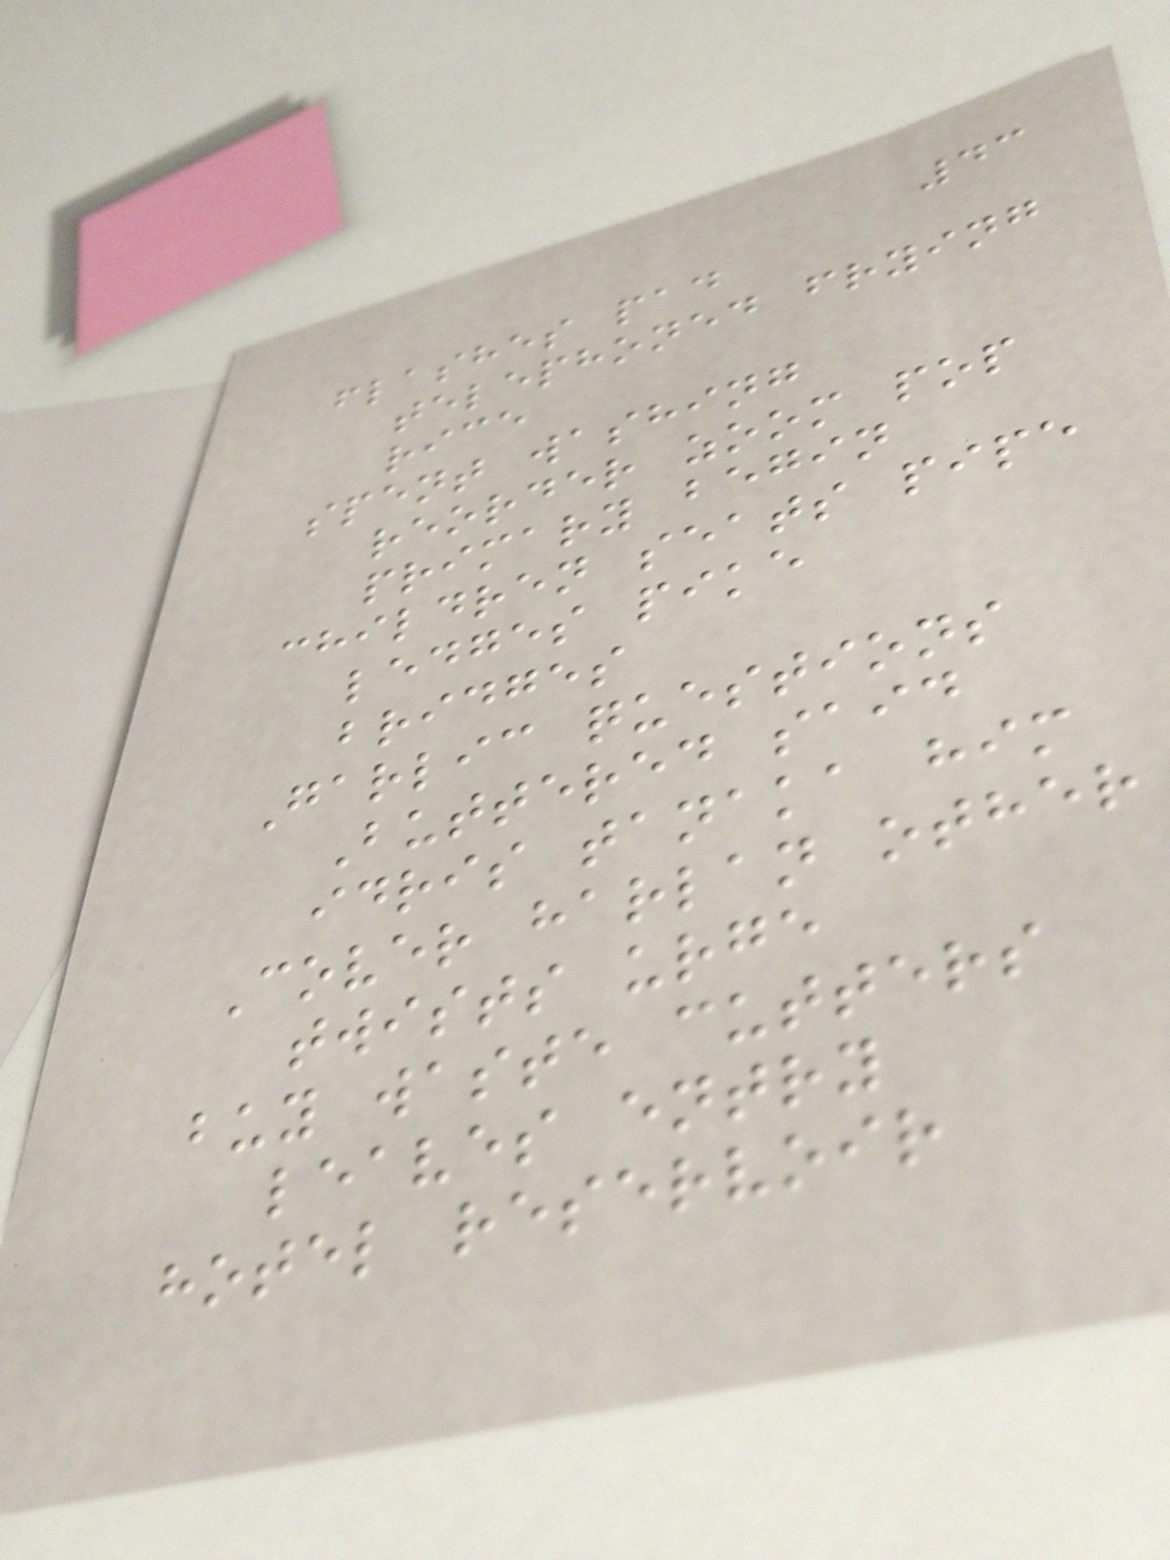43
flashes pad
telephoned frying
rice
spent washing
reorder zoom pop
primary begin
children seats pipe
ledges pike
bridges
Garlic questions
Buttered said
idris tanaka him
Cover harlan other
twists urge
buy waste cutters
leaves entry
hotel reservoir
